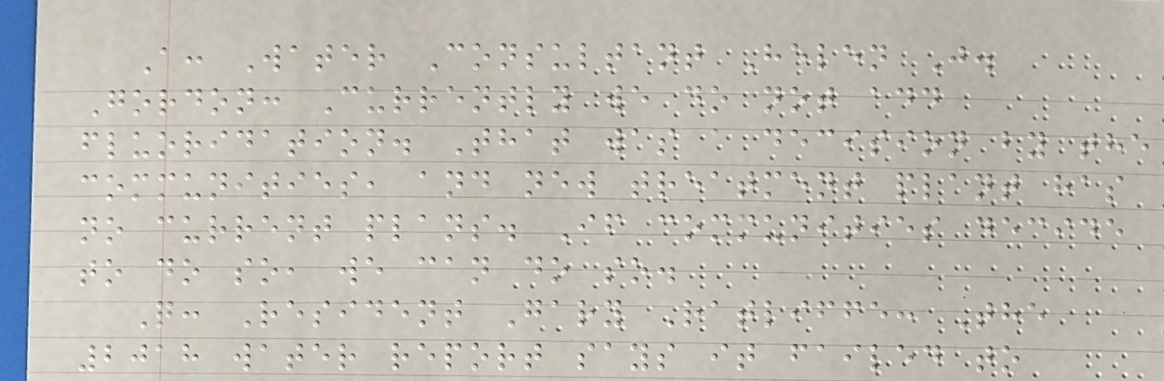A: Water Consultant Helen J.
Gordon: Currently we do not add
fluoridation. That was a decision by the
communities, and new treatment plant has
no current plans. If communities decide
to do so, we can do so.
Q: Resident Gary Ratliffe: The
2018 water report says it failed to
